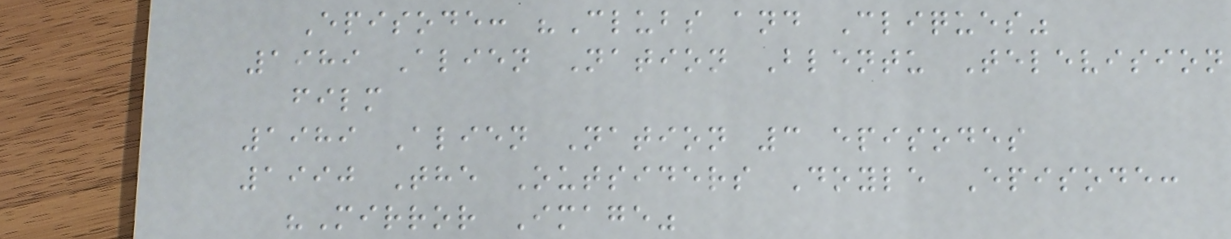Episode: "Clubs and Cliques"
1989 Alien Nation Blentu Television
film
1989 Alien Nation 3 episodes
1990 The Outsiders Doyle Episode:
"Mirror Image"
